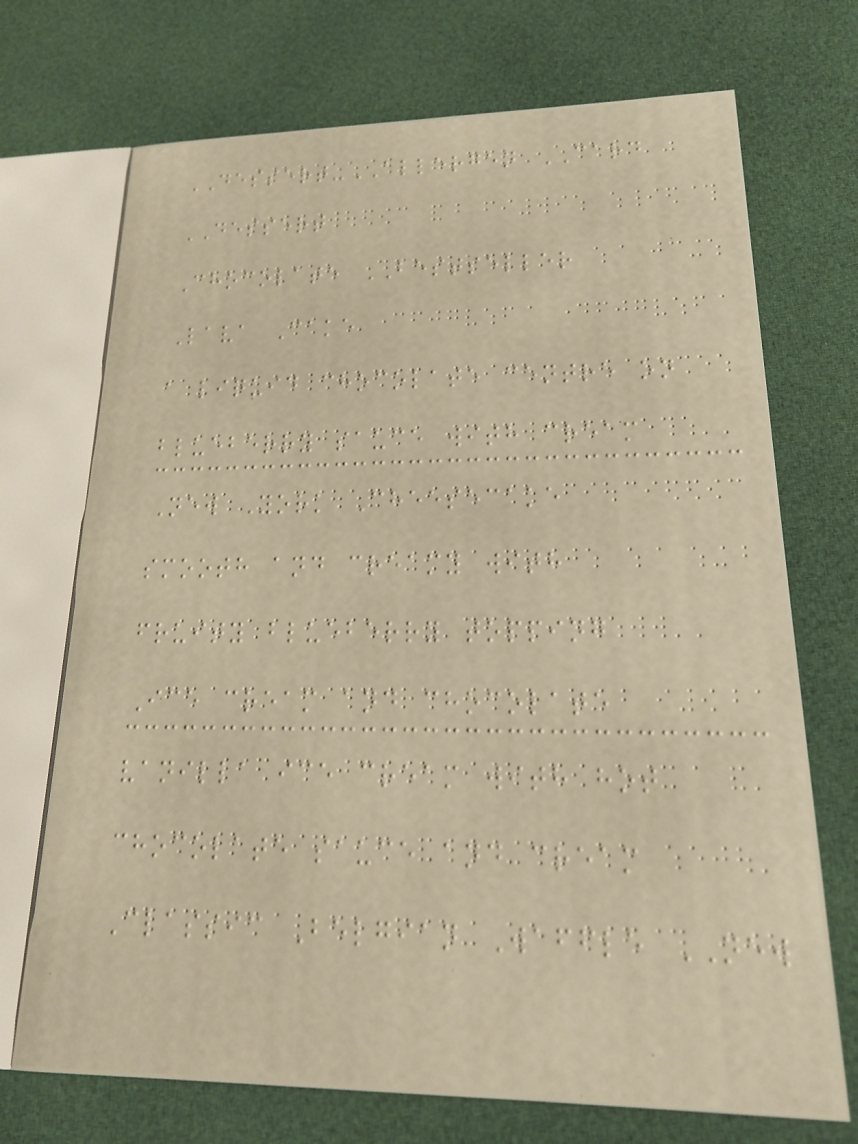DESSERT-ALLERGEN CARD
DESSERT
Chocolate BESTSELLER
Lava Cake
a liquid chocolate centre on
blueberry sauce with cream
New York Cheesecake
smooth and creamy with
fruity blueberry topping
Ice cream and chocolate
vanilla ice cream with hot
chocolate sauce and cream
Classic Belgian Waffle NEW
